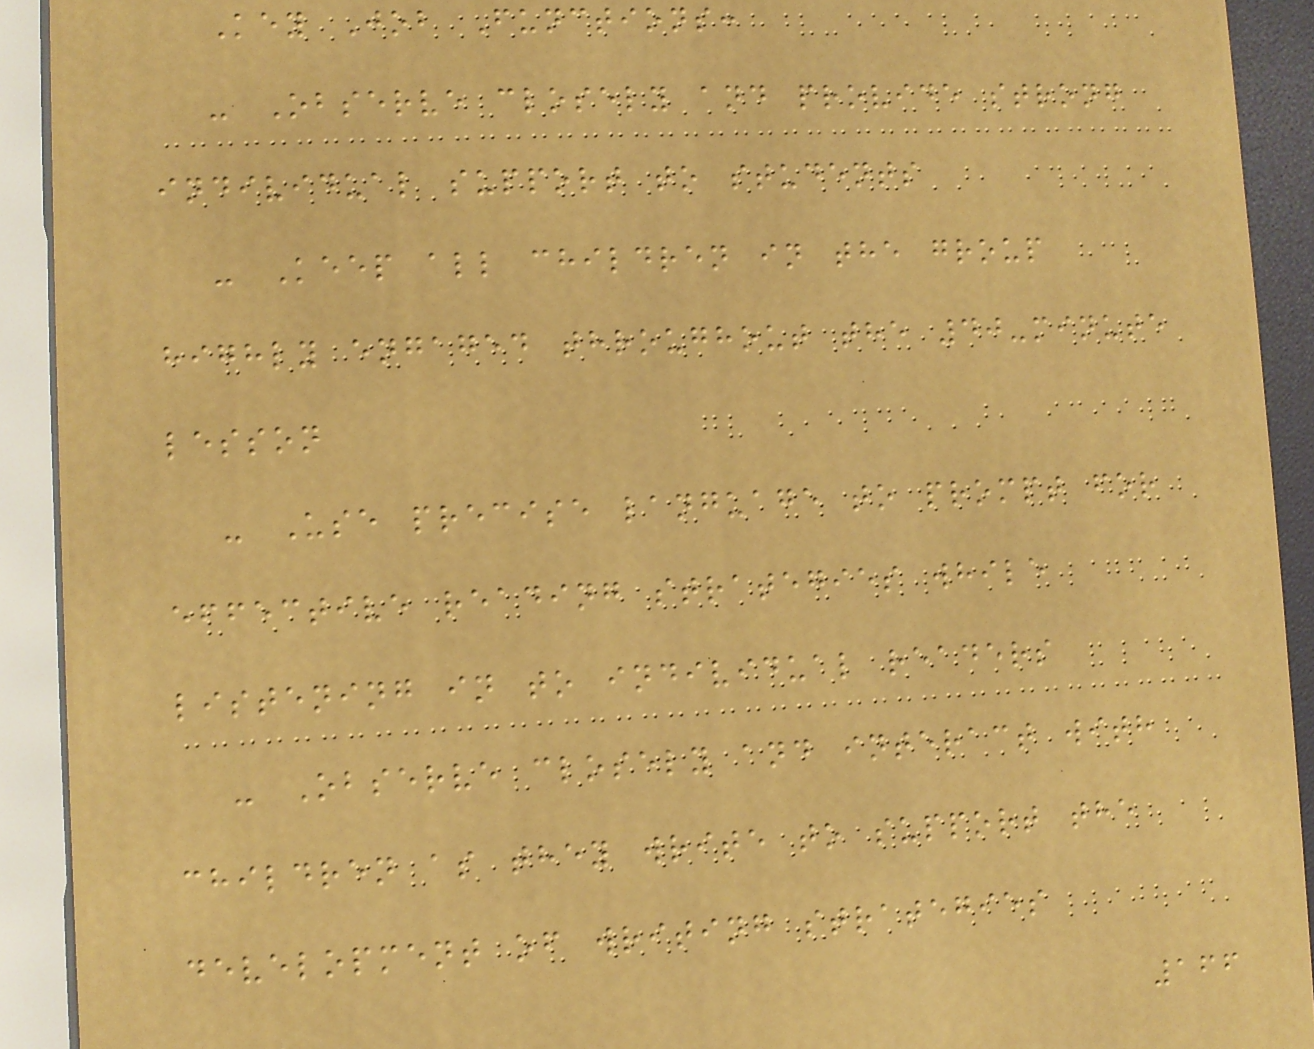Key Job Functions:
- Observe closely and provide strong
individual support to students
- Keep all children in the group
highly engaged throughout the 40-minute
lesson
- Use precise language to prompt for
effective reading strategies while
listening in to individual readers
- Observe closely and interact with
children as they write to support the
development of writing strategies
166
